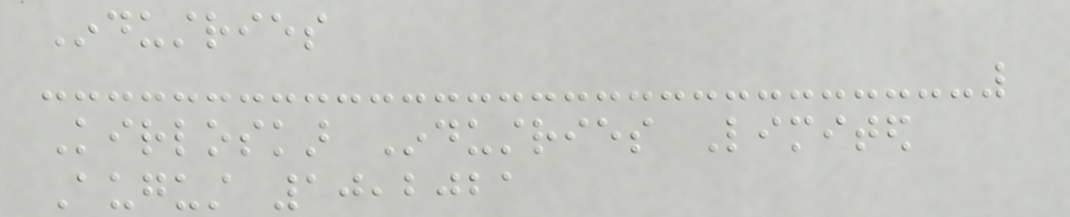Industries
Kirloskar Industries Limited
August 10,2021
